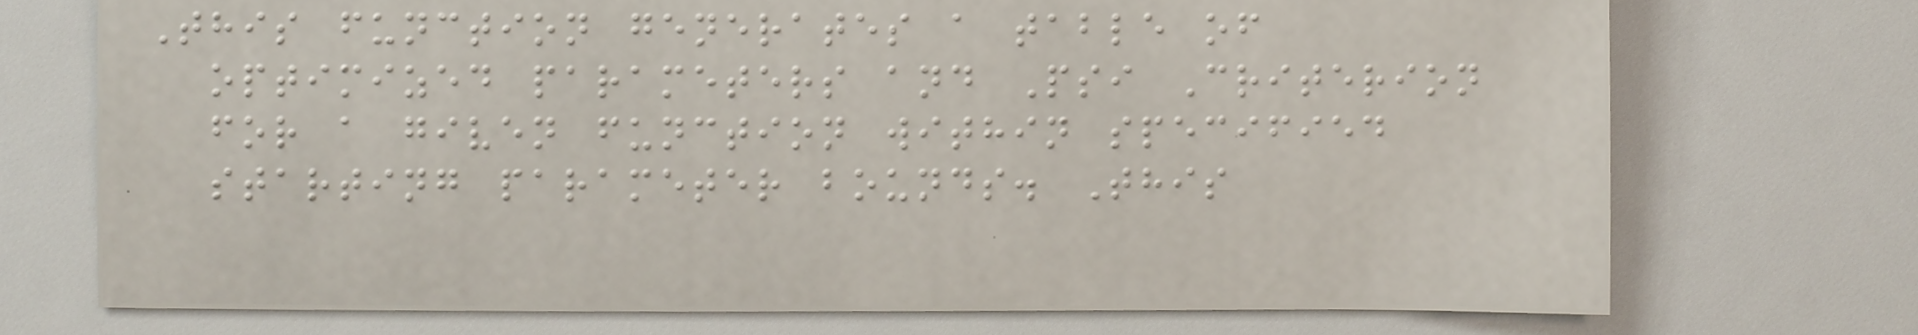This function generates a table of
optimized parameters and Psi Criterion
for a given function within specified
starting parameter bounds. This
